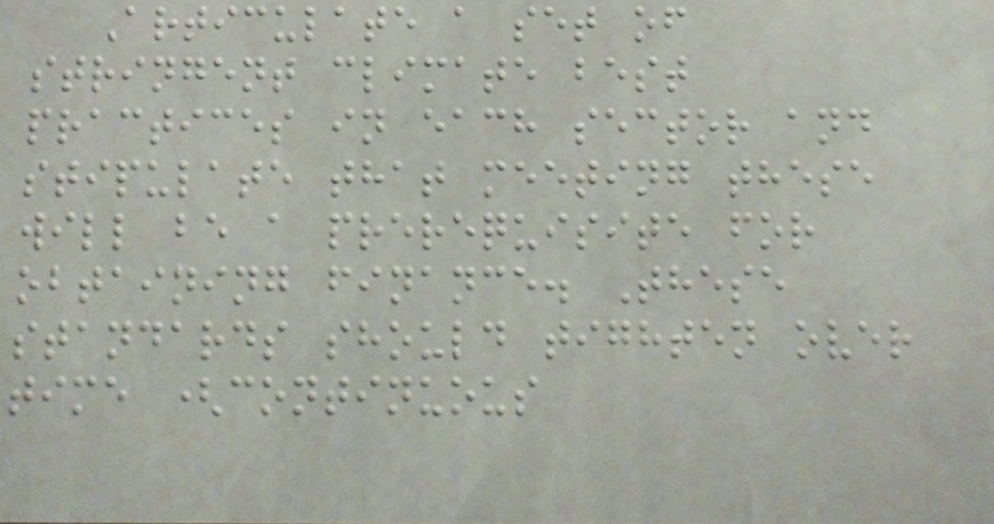Articulate a set of
stringent climate best
practices in each sector and
stipulate that meeting these
will be a prerequisite for
obtaining finance. These
standards should tighten over
time (continuous
